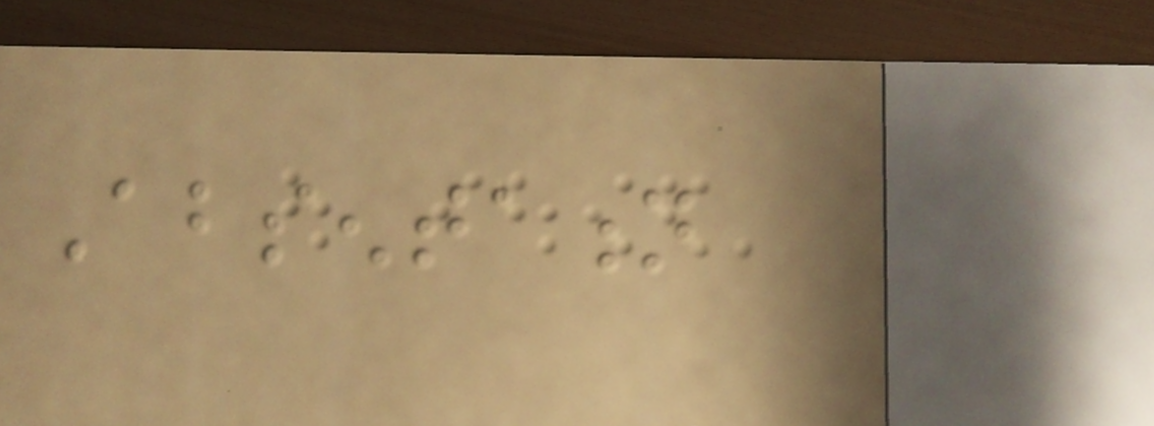Absentation
